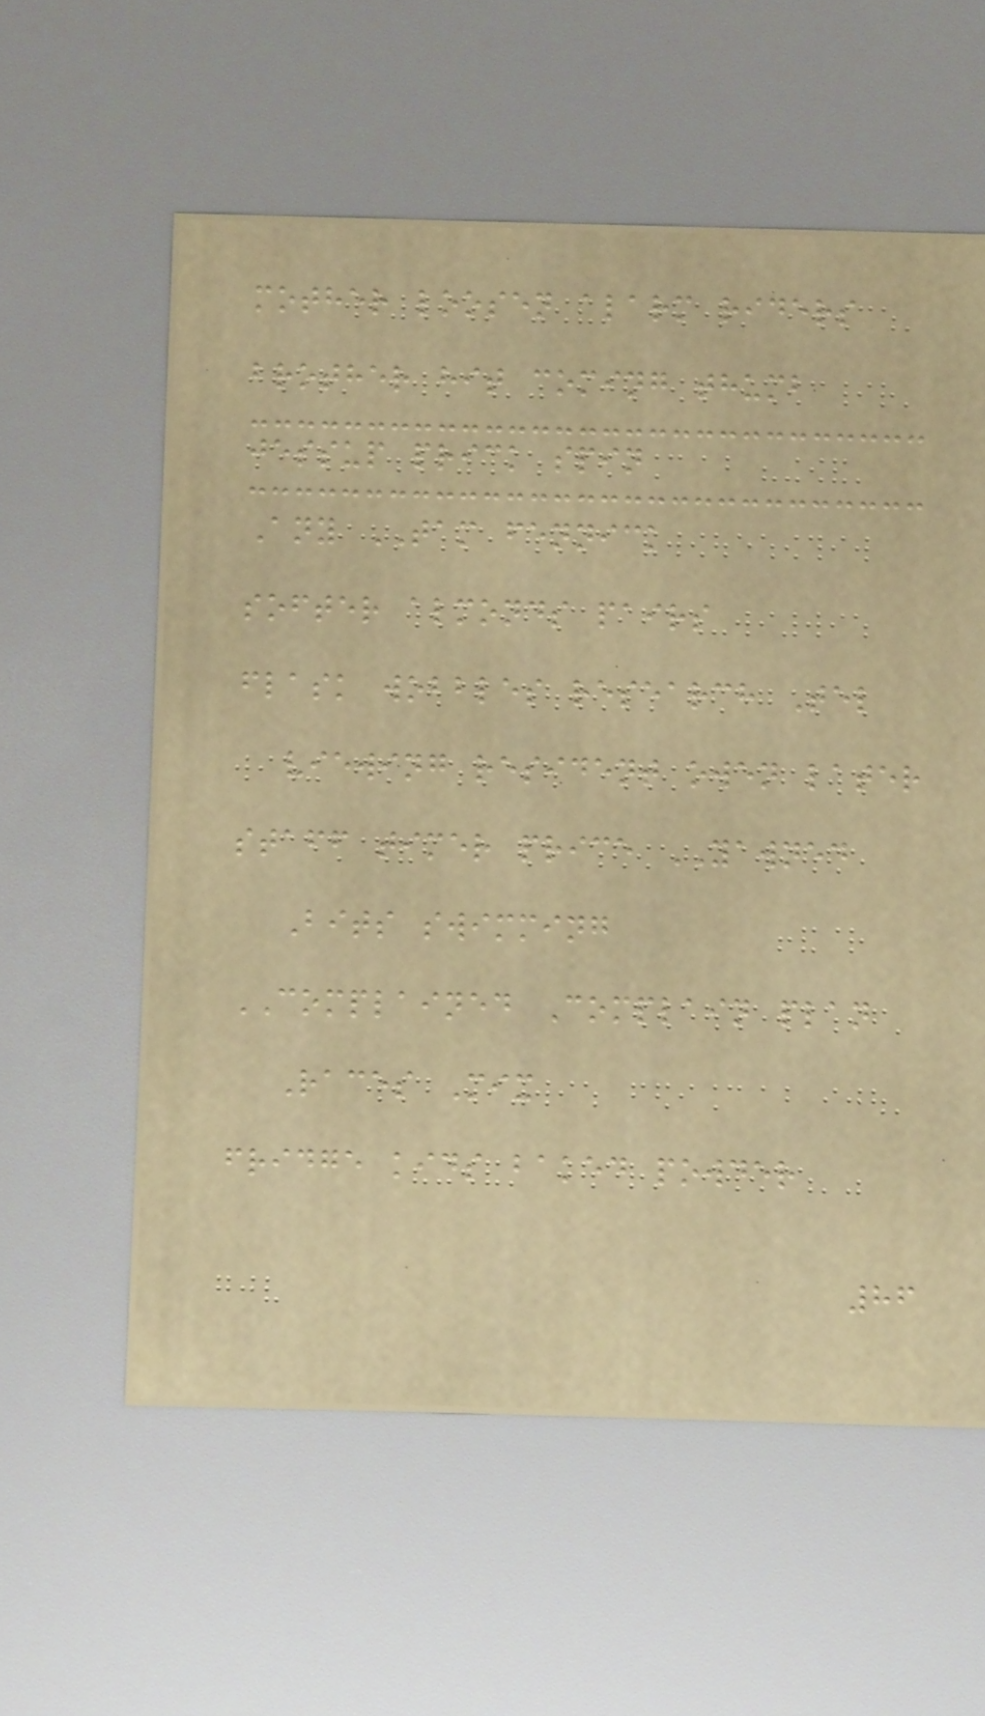mother loosen alarm riders
brother hit coming thumb
jessup prick spin
Any TAM fennick
softer almonds pairs
flask wobbles research Tel
viewing resident owen later
staff timer price YAWNED
Bits swimming
COMPLAINED Complain plan
Races Mix
fridge kids baked powder
86
